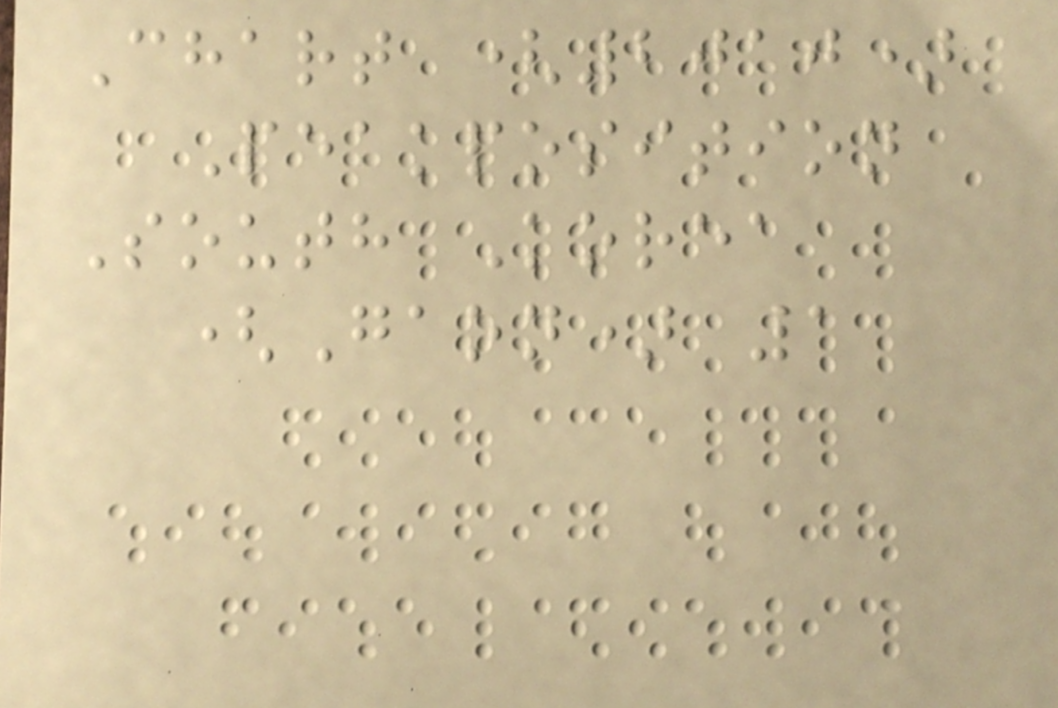Chart (2010)
Peakposition
South Korea
(Gaon) 1
